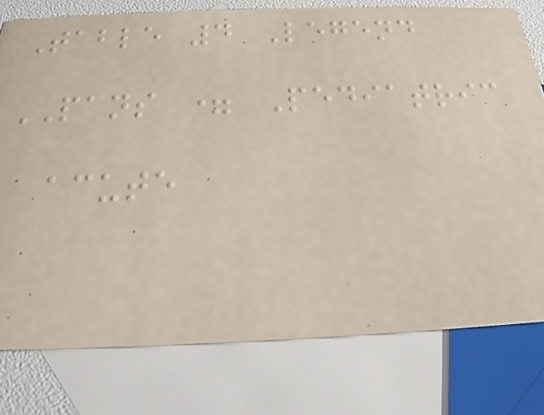Table 4 Legend
PANS = Pediatric
acute
